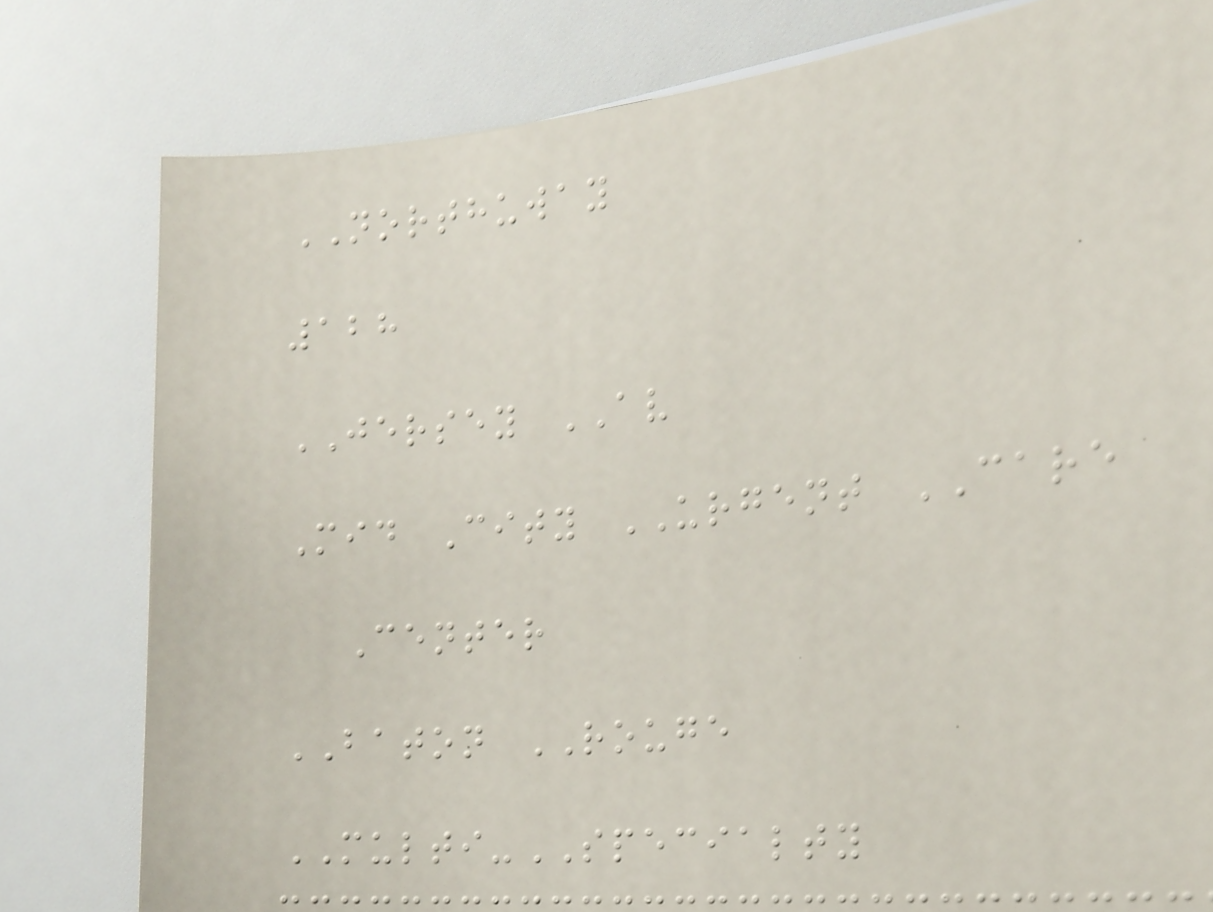NORTHUWAY
128
JERSEY AV
Mid City URGENT CARE
Center
BATON ROUGE
MULTI-SPECIALTY
